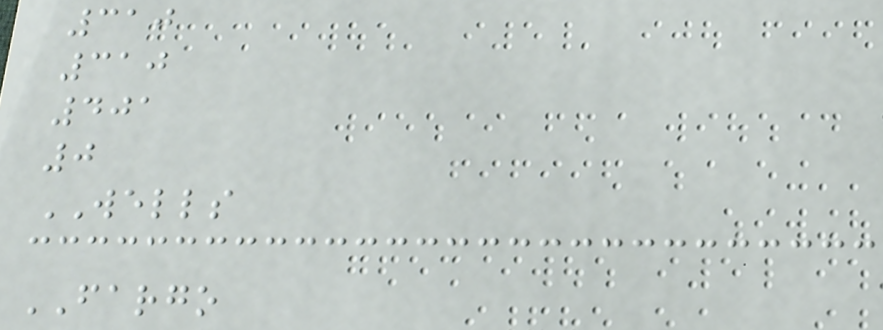310
310
401
0
WELLS
FARGO
